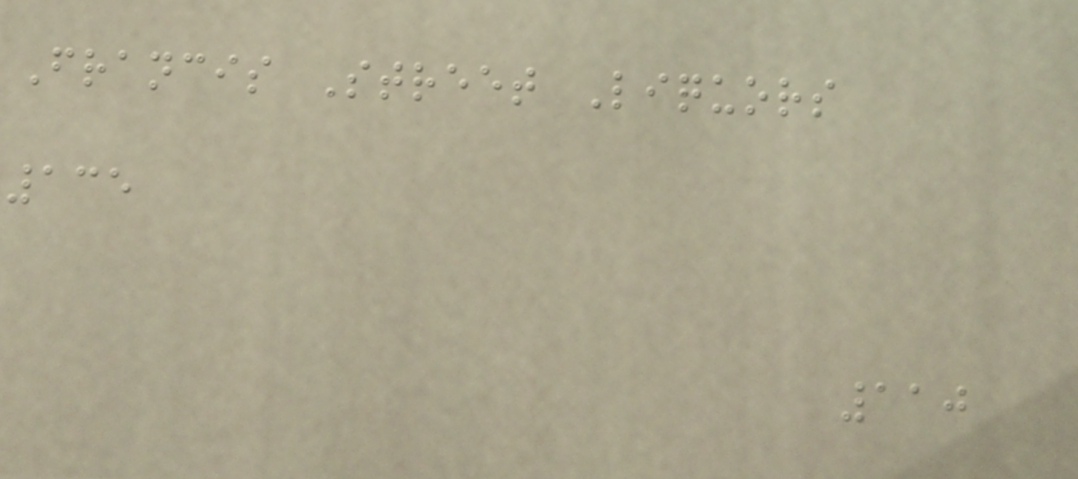Francis Street Liquors
135
110
